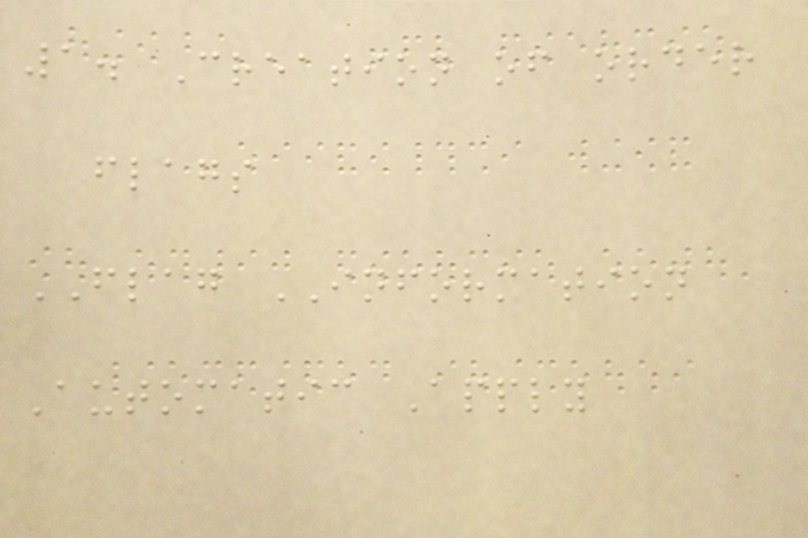1. Creation of order
flags
FLAG INFORMATION
Automatic Apply
